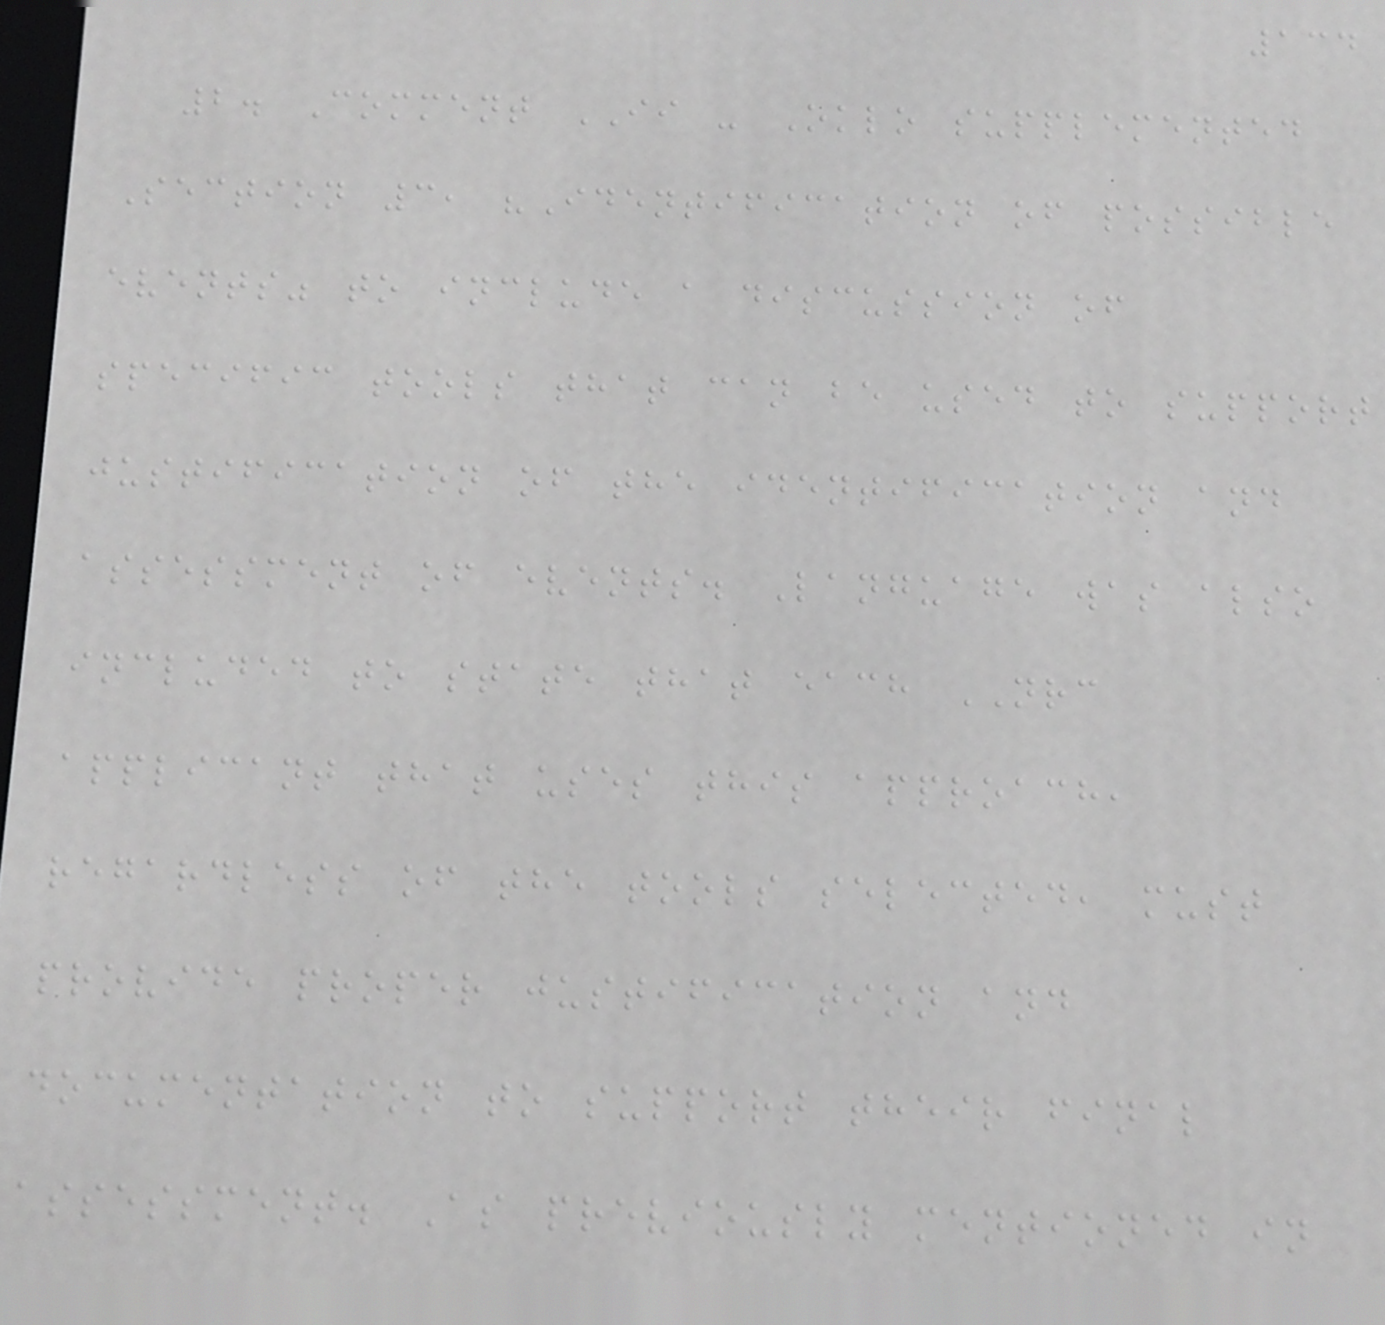134
2. Comment II - Oklo supplemented
Section 3, "Identification of possible
events" to include a discussion of
specific tools that can be used to support
justification of the identification and
assessment of events. Language was also
included to state that each NRC
applicant that uses this approach,
regardless of the tools selected, must
provide proper justification and
documentation to support their final
assessment. As previously mentioned in
